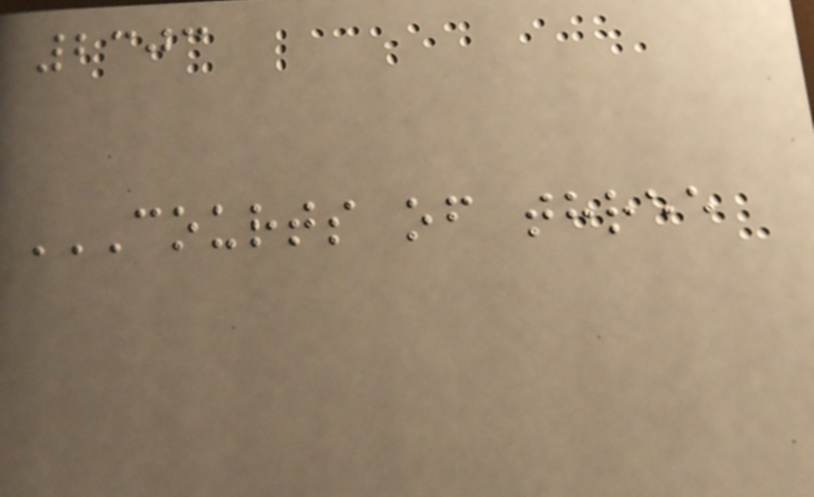2303
COURTS OF THREE
